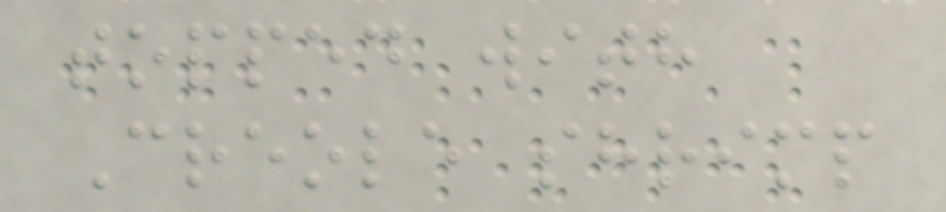topped with
Creole shrimp
